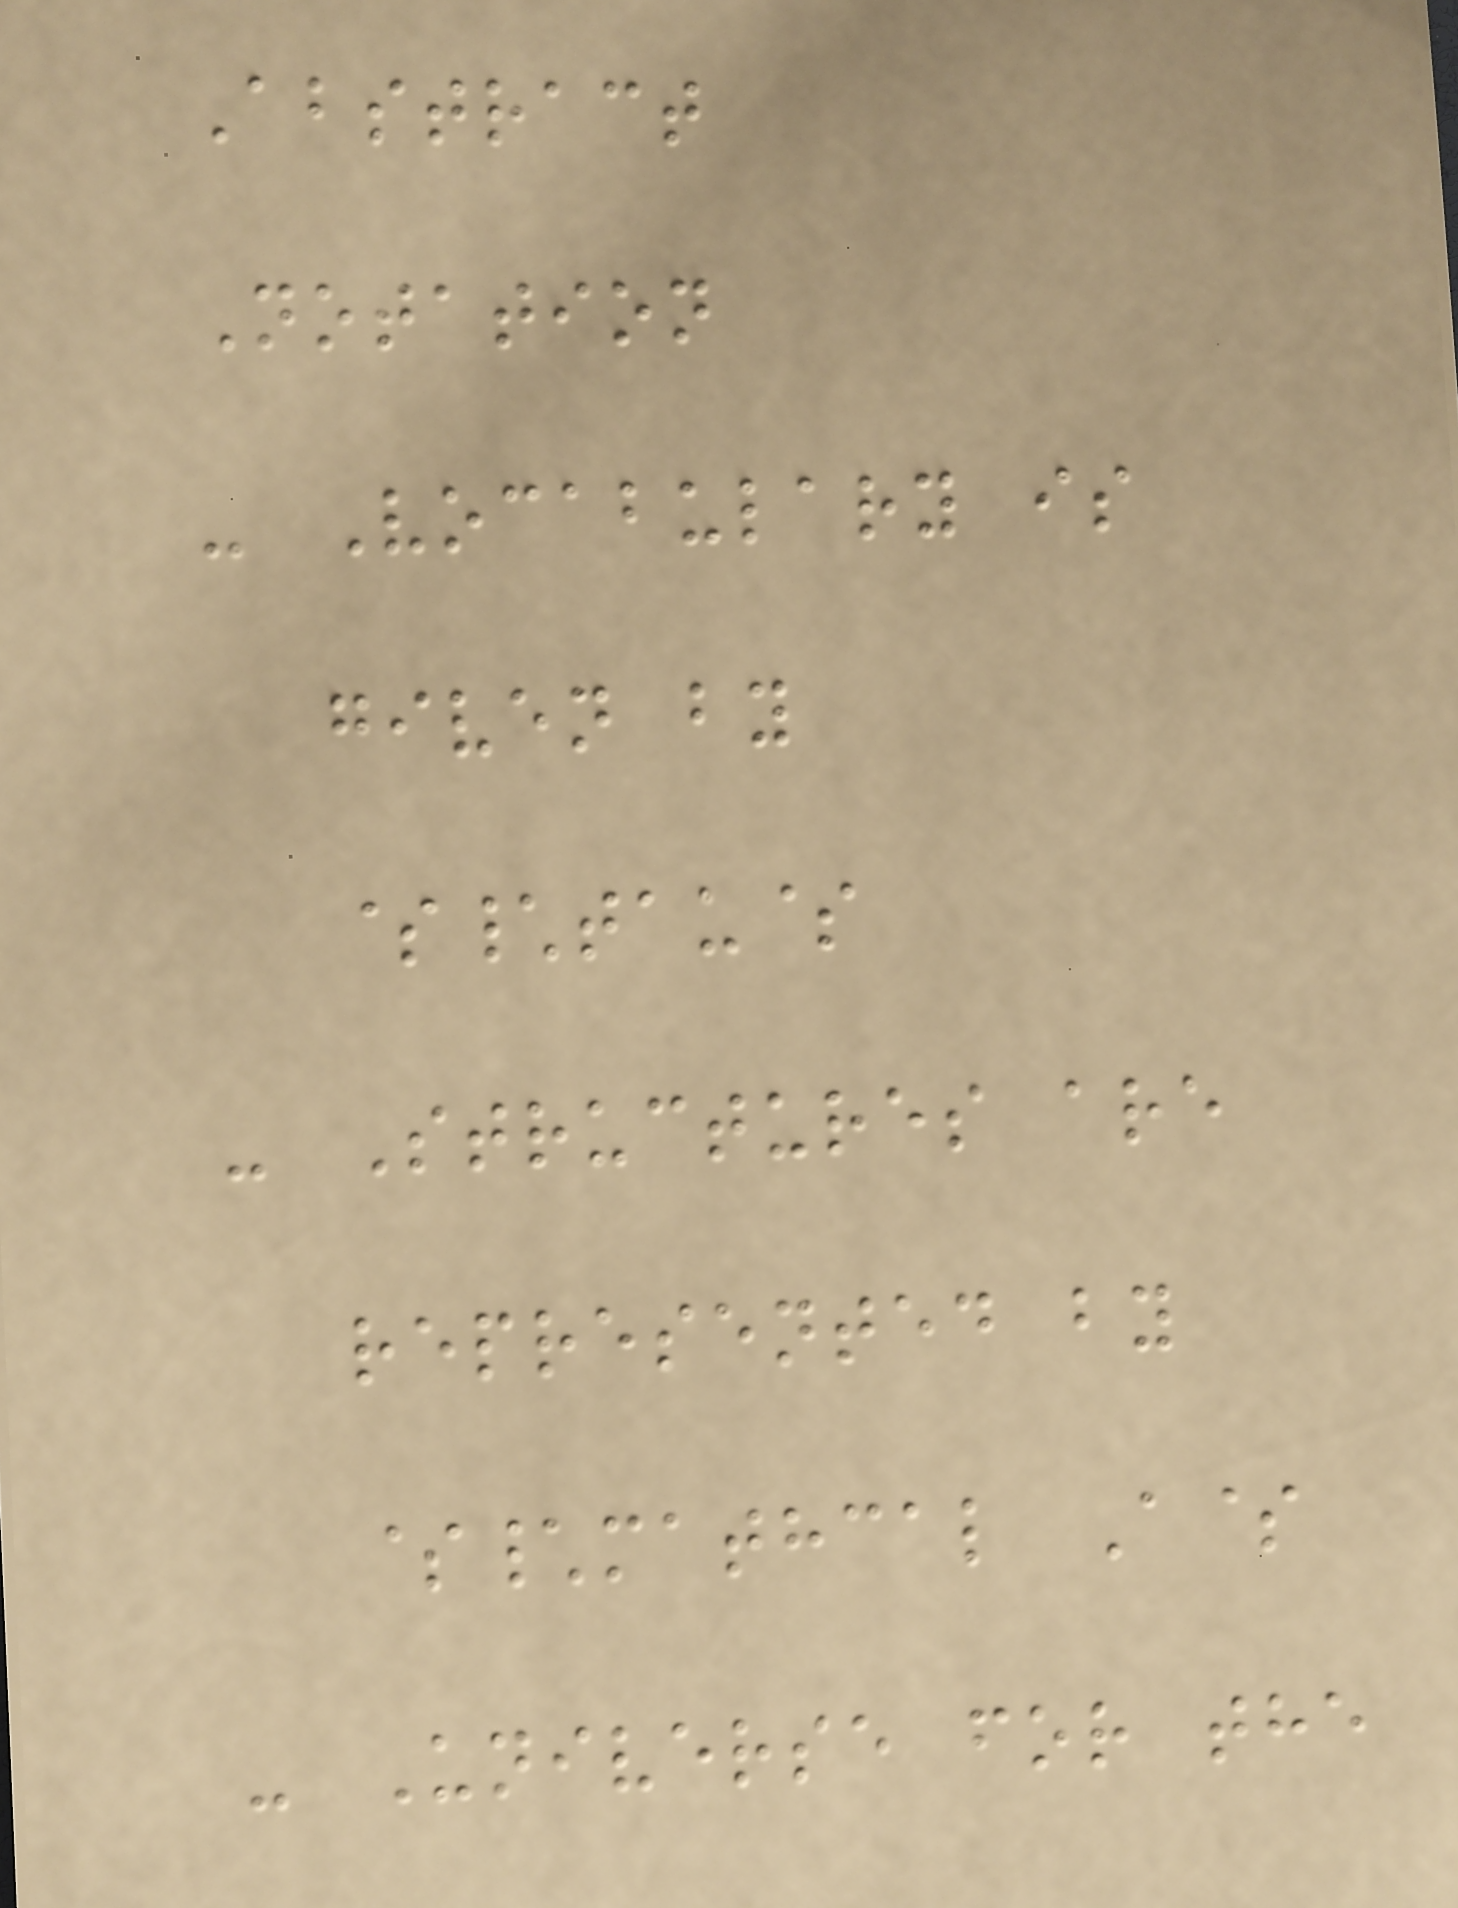Abstract
Notation
- Vocabulary is
given by
$\tau$
- Structures are
represented by
$\mathcal A$
- Universe for the
